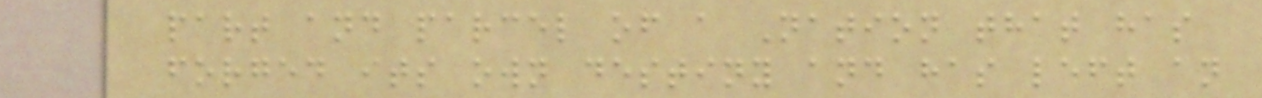part and parcel of a Nation that has
forged its own destiny and has left an
